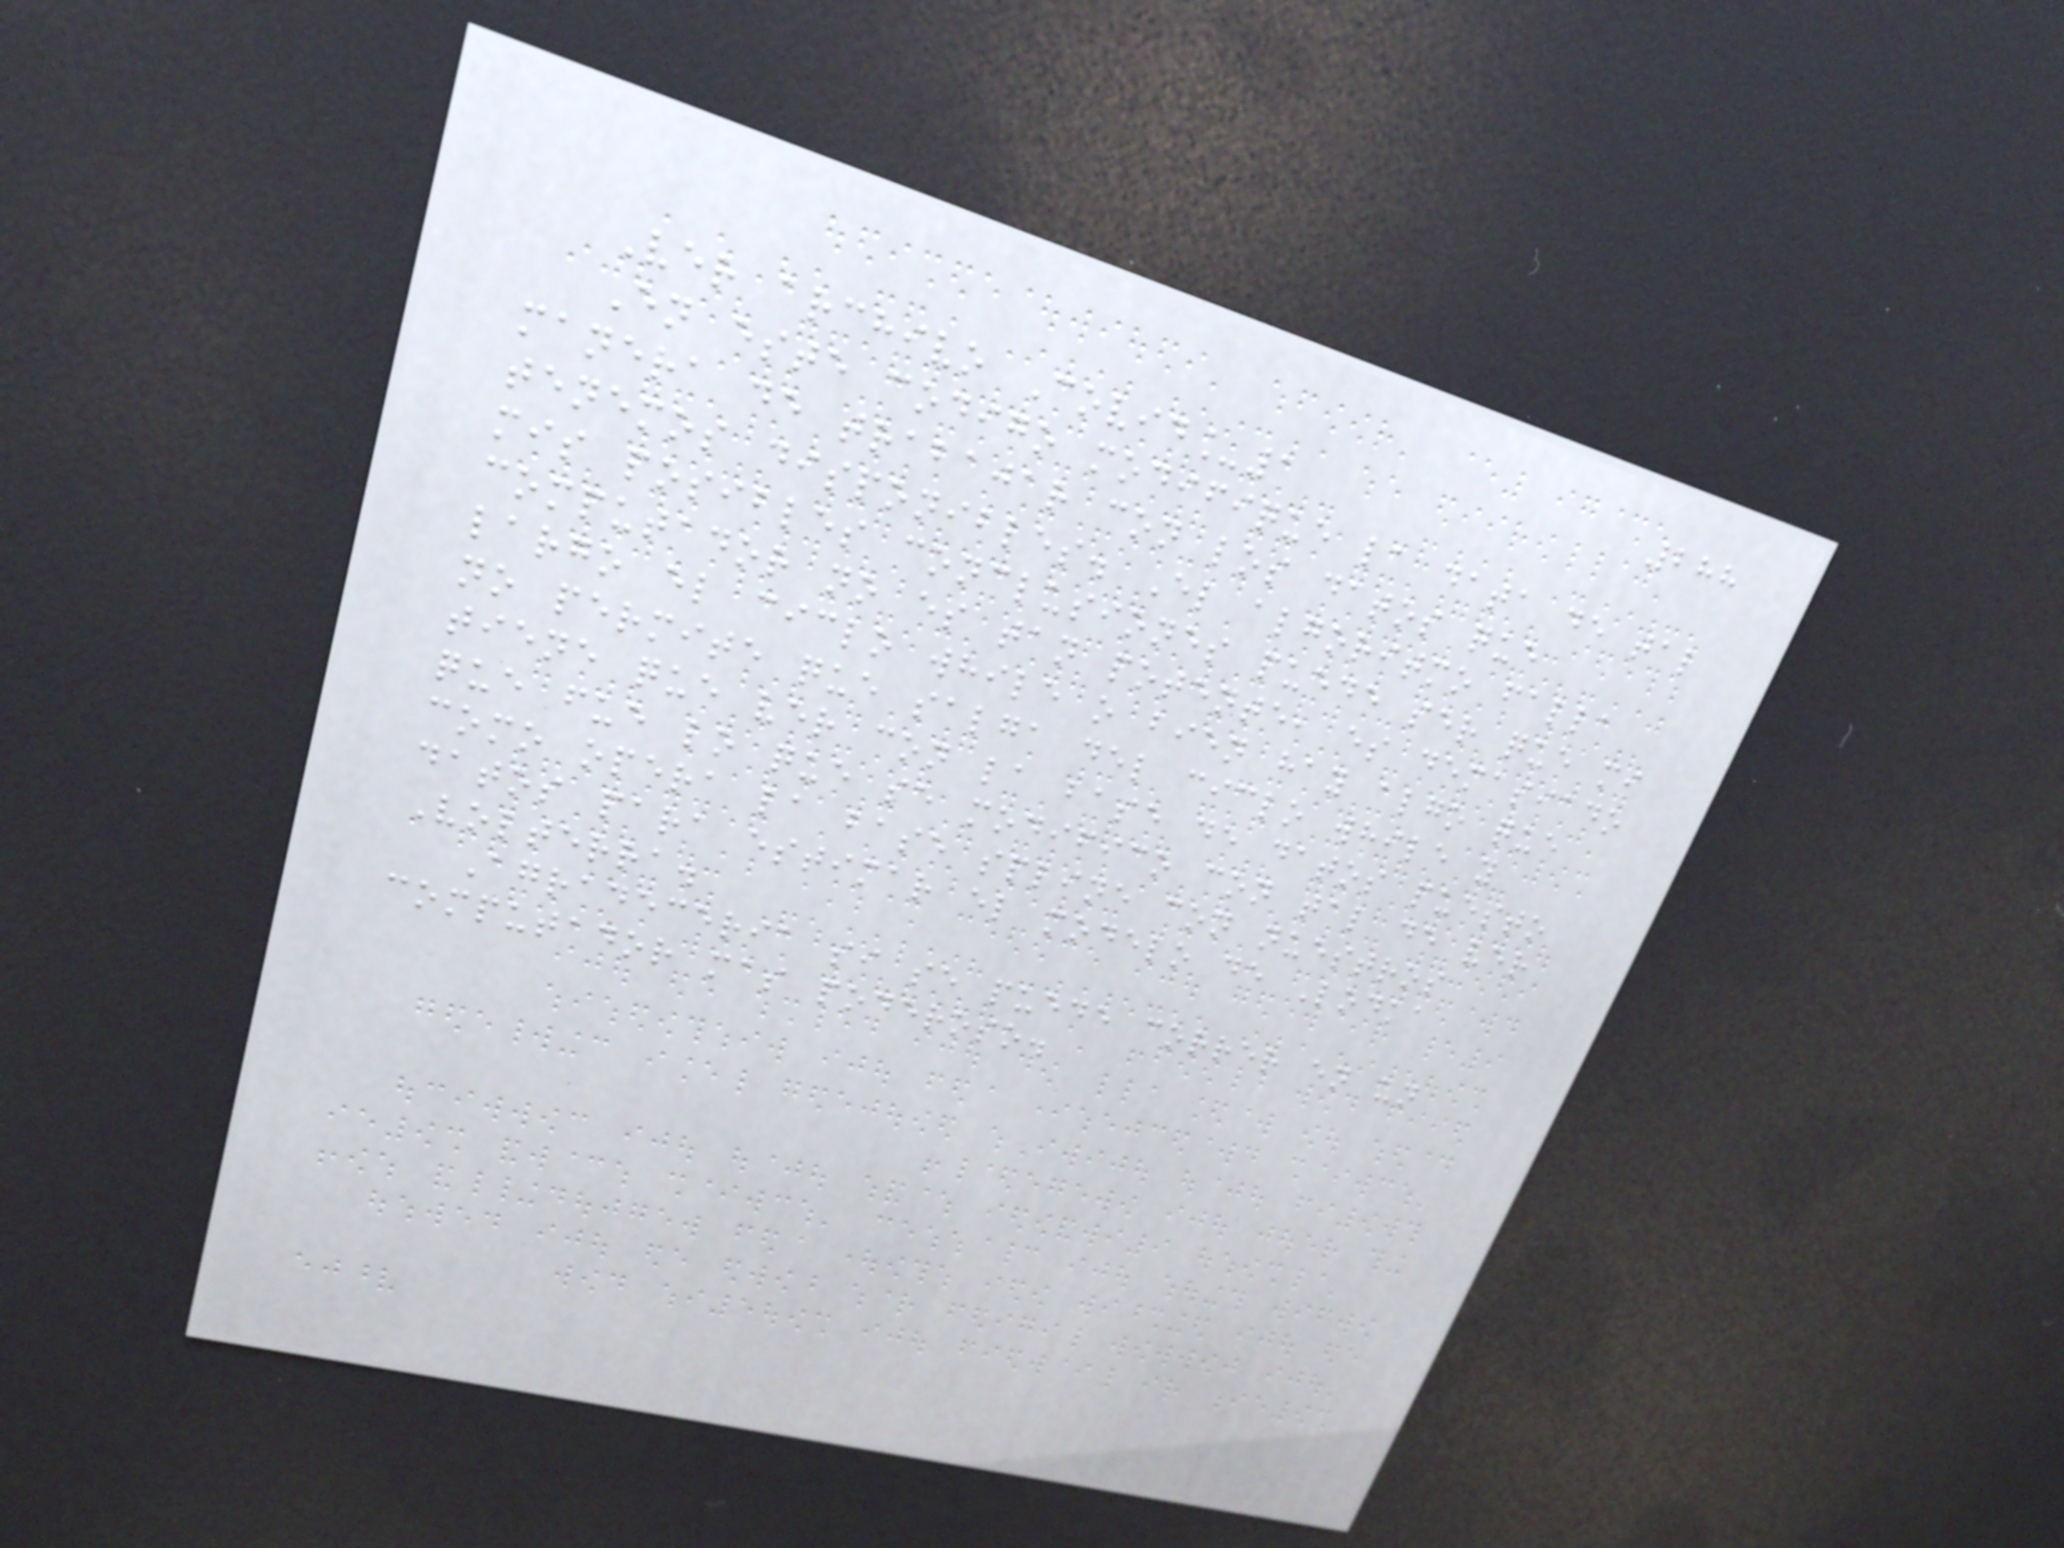288
Ver archivo Covid_1
En este codigo modifique la data de tal
manera de trabajar con los datos que
tenemos disponibles. El algoritmo falla
mis posibles conclusiones puede ser que mi
computador no es tan potente, es demasiado
largo el ciclo while o bien hay algo que
no permite que salga del ciclo while y
tiene que ver con la base de datos puesto
que fue lo que se modifico con tal de ver
como opera la base spline con nuestros
datos para estimar el modelo de Lodka
Volterra.
Agradeceria si se puede correr en un
computador mas poderoso.
